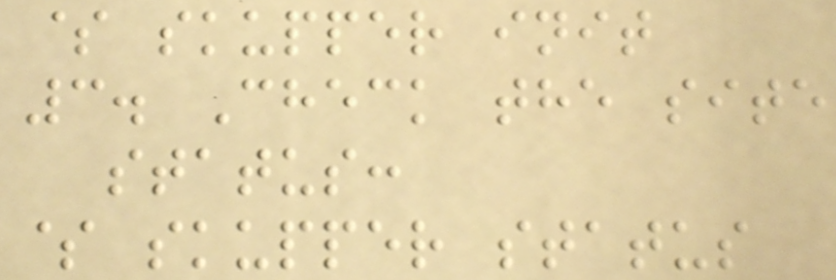$ skupper init
3. Check the site
status:
$ skupper status
